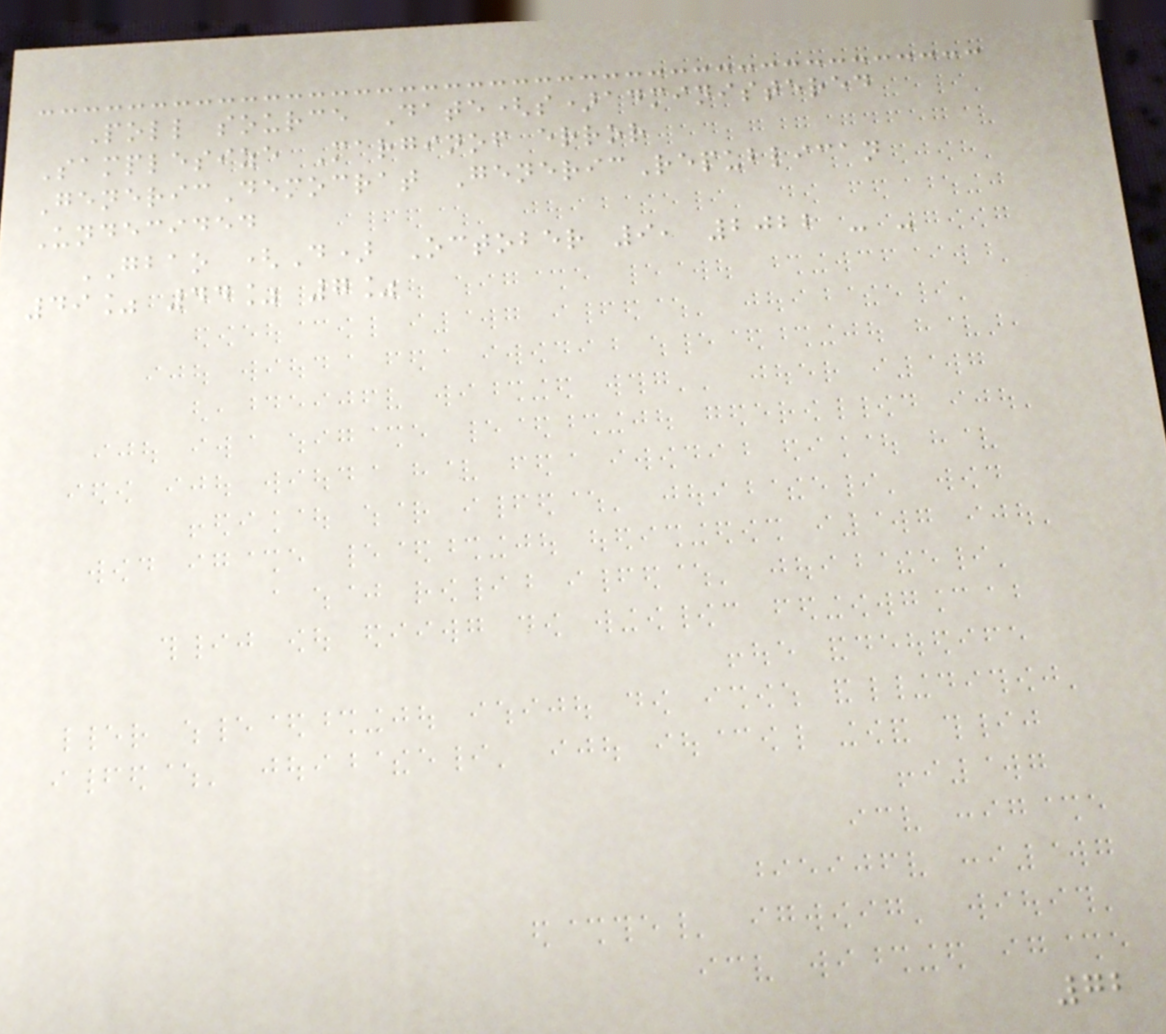Poll source Date(s)administered
Samplesize Marginof error
GenericDemocrat GenericRepublican
Undecided
GBAO (D) October 9, 2022 - -
49% 44% 7%
72
